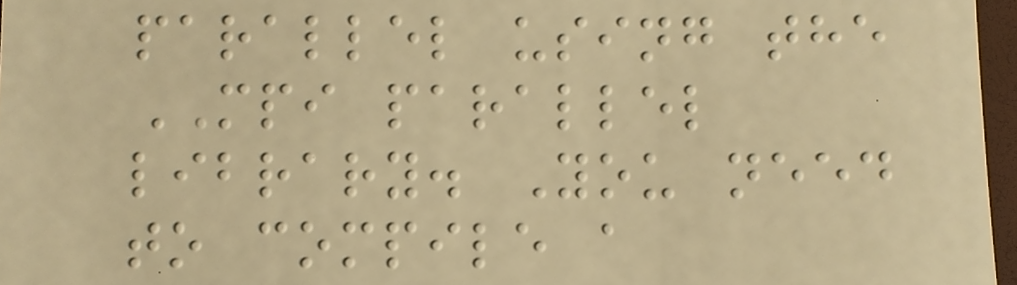parallel using the
MPI parallel
library. You need
to compile a
